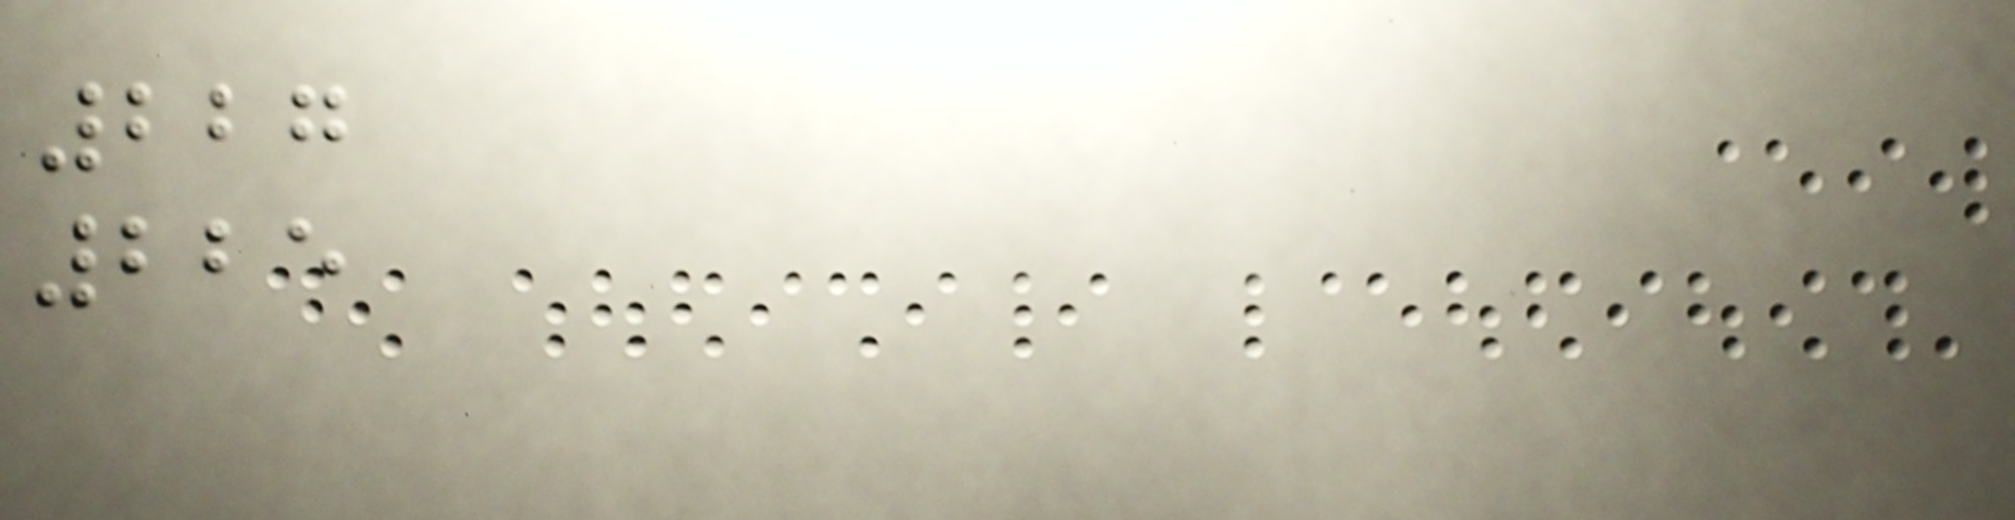227
225
